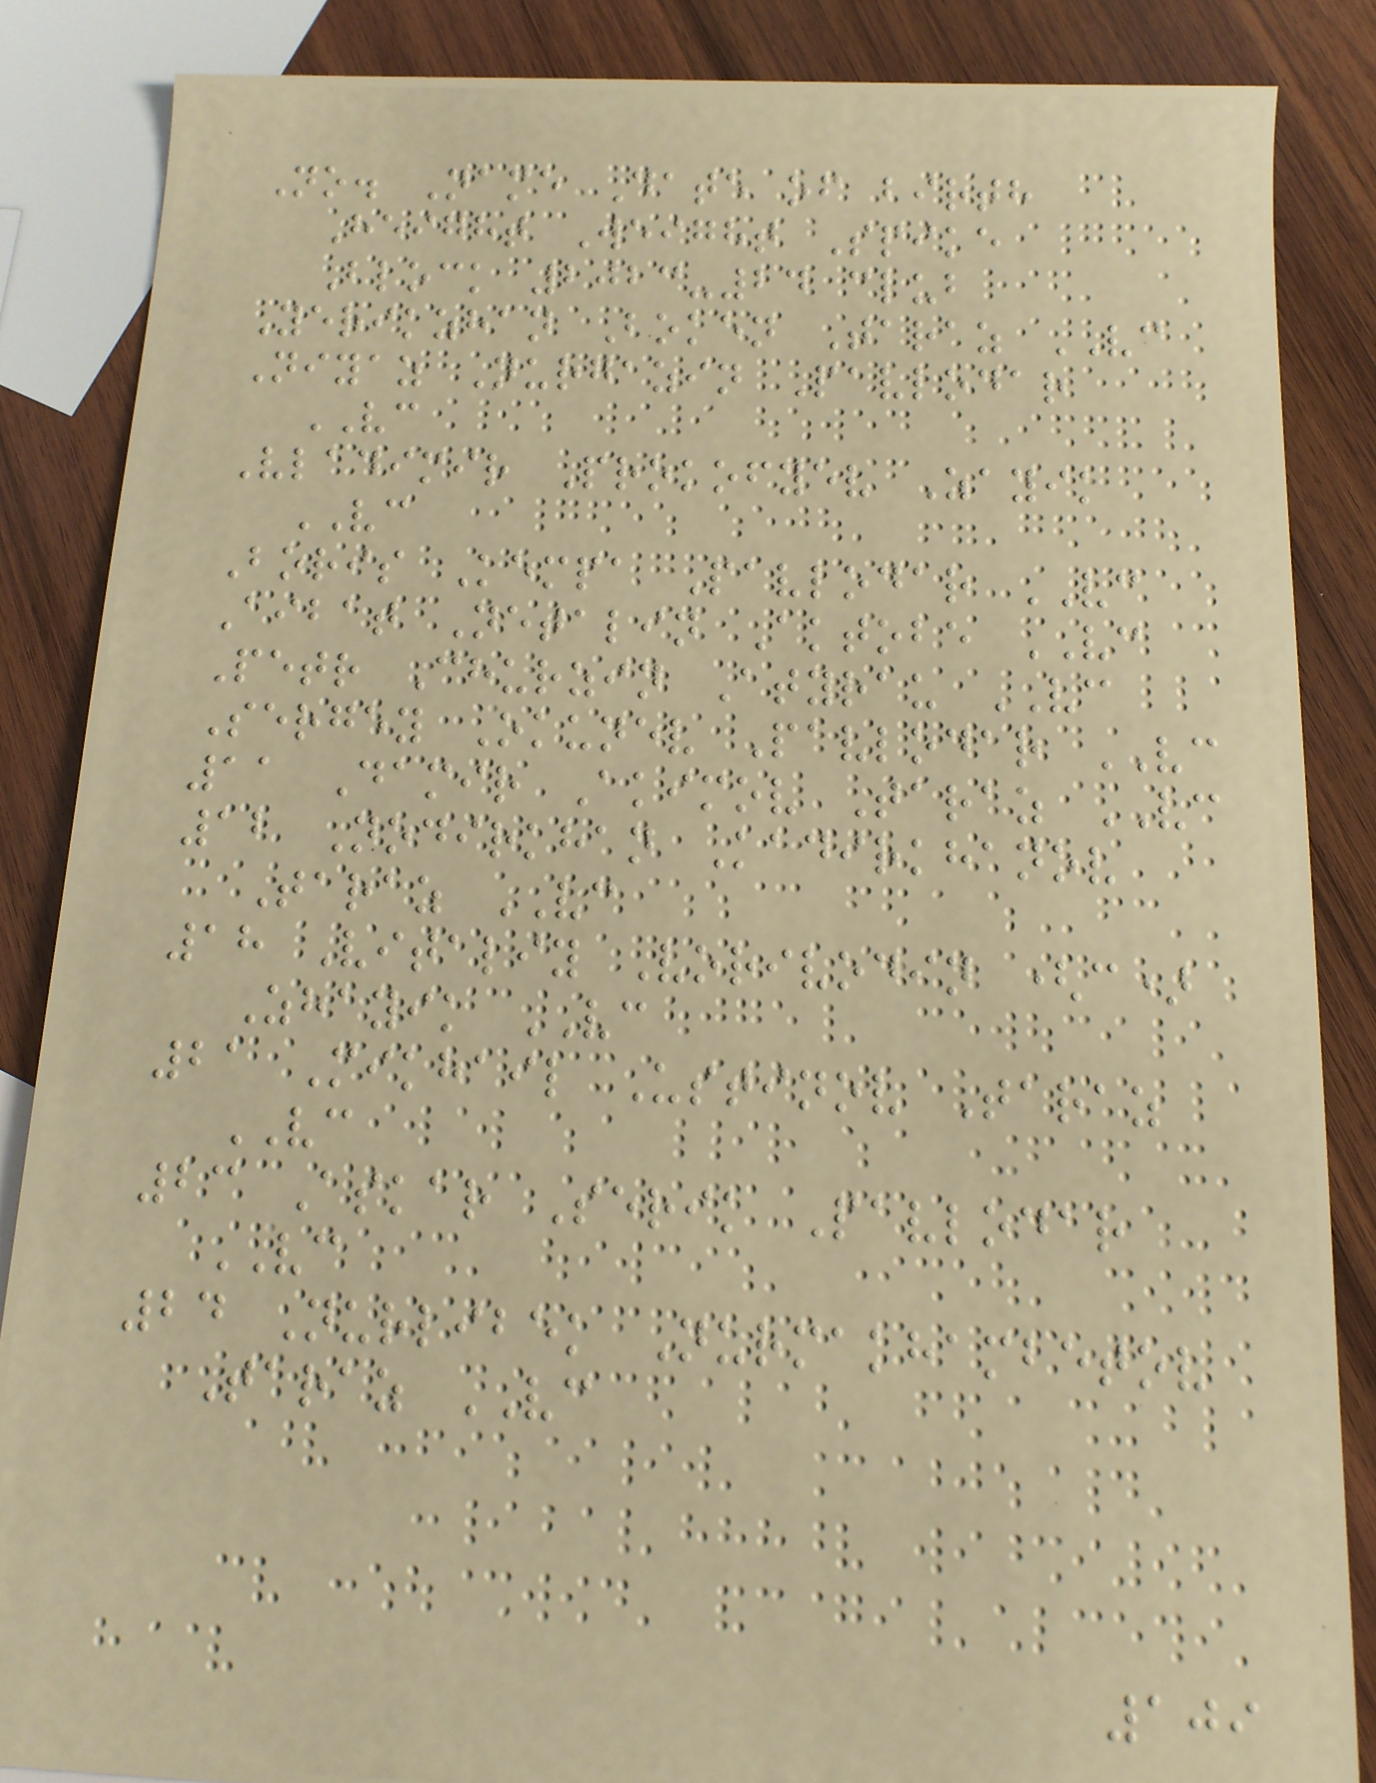No. Name Date of birth
Height Weight Spike
Block 2023-24 club
Yerikzhan Boken Taraz VC
Niyaz Nurgazin Pavlodar
VC
Vladimir Prokofyev Zayik
VC
Boris Kempa Pavlodar VC
Aibat Netalin Aktobe VC
Petr Churzin Atyrau VC
Sergey Okunev Pavlodar VC
11 Damir Akimov Taraz VC
12 Nodirkhan Kadirkhanov
Taraz VC
18 Vitaliy Vorivodin (c)
Zhayik VC
21 Mikhail Ustinov Taraz
VC
23 Askar Serik Pavlodar
VC
24 Nurlibek Nurmakhambetov
Taraz VC
109
